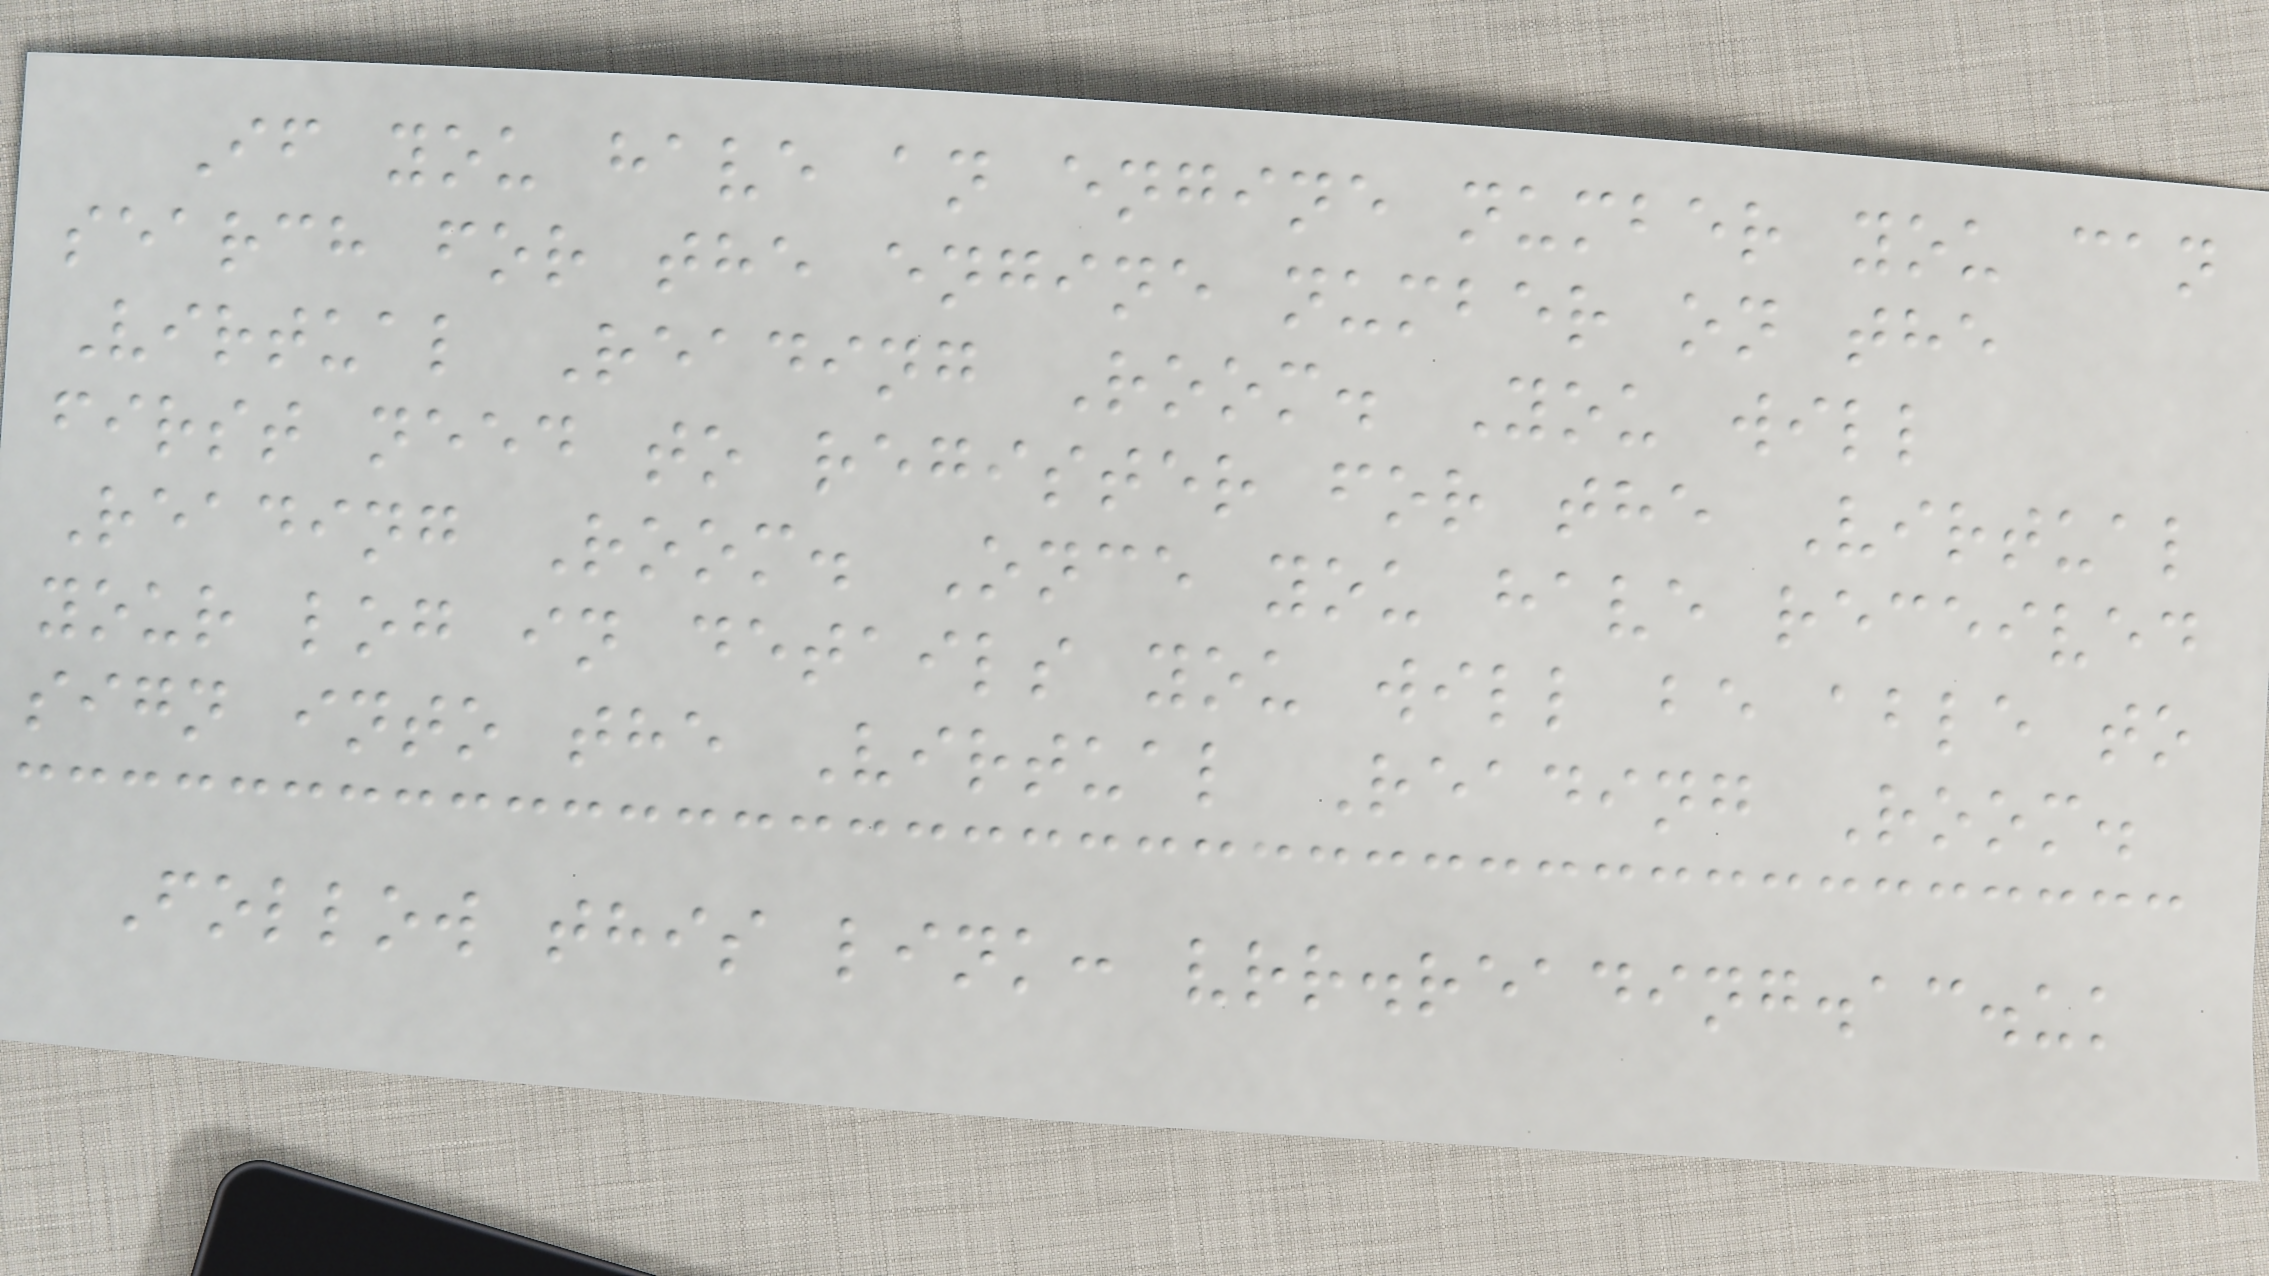If you have an engine number you can
search for the engine number on the
Virtual Reading Room. You will
first need to register for the Virtual
Reading Room. Once you have received
your log in details you will be able to
sign into the Virtual Reading Room.
Follow this link: vrr.reading.ac.uk
